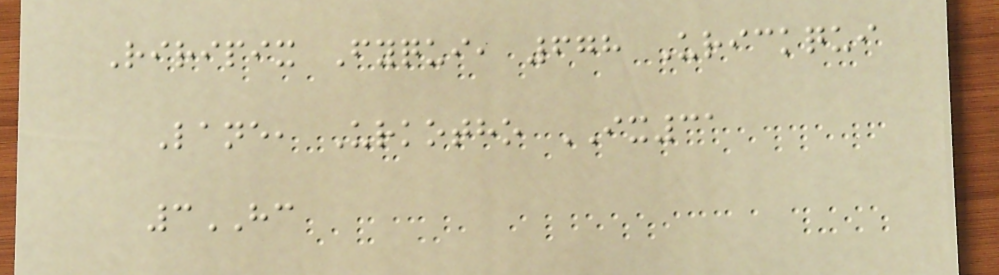Riripix Fyqui, 678 Urickqui
Lane, Urkotho IX31
3HC
